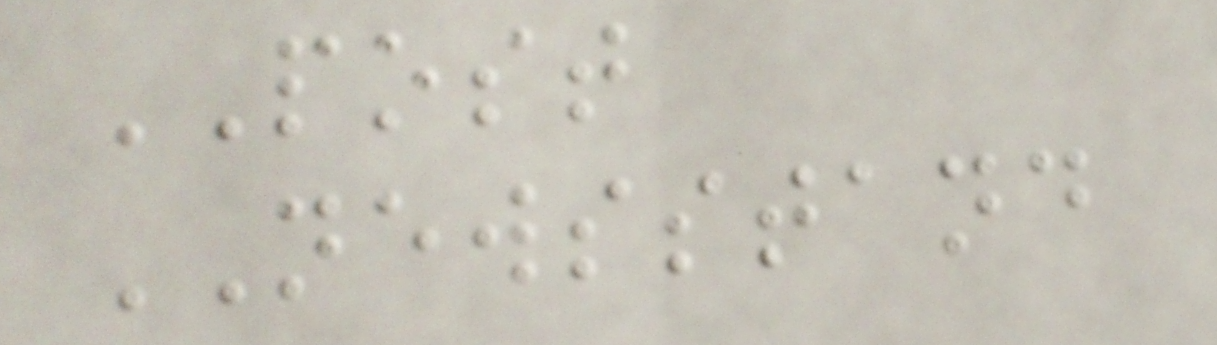POST
NEWSSTAND
